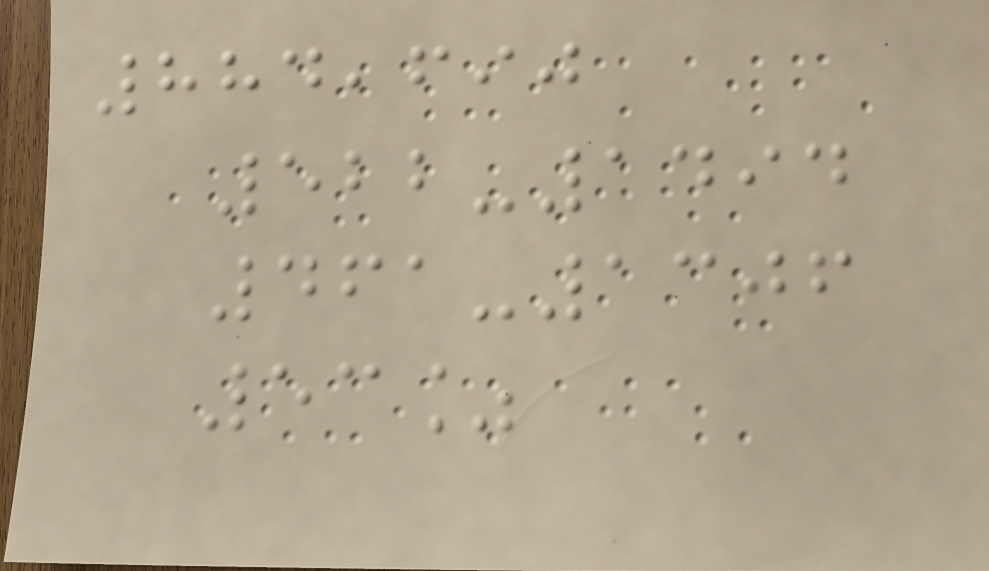884,690
522-1494
461-1306
53%
